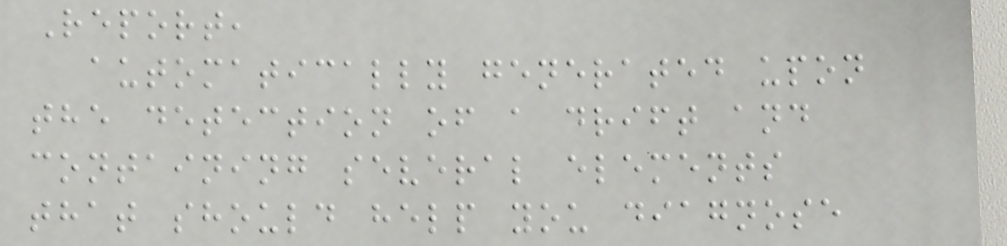Report,
automatically generated upon
the detection of a drift and
containing several elements
that should help you diagnose
